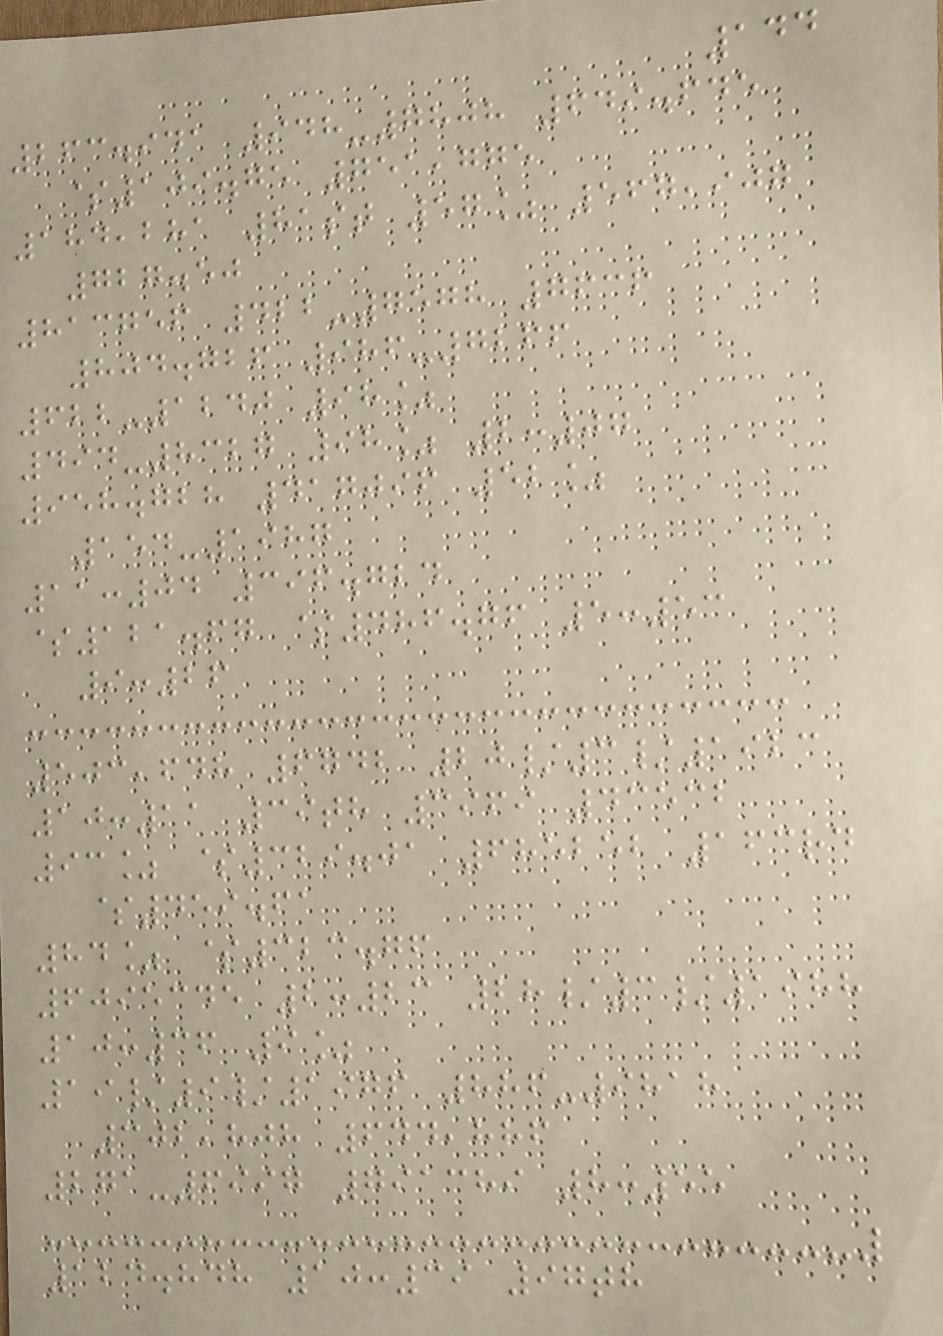144
263.941 948-7808 649.645
$109.75 751,775
184,281 81st 57% 567,907
727.50
813756 422-7578 7636
804.726 986-7266
622-1240 98%
494-8327 98% 2:07
958.728 417096 52%
154-1987
11:04 396.724
$121.67 $486.76 5:53
9:26
503,648 6742 20/3/1923
10:11 39th 3969 43532
93% $329.01 685252 163rd
$459.61
84% $323.76
6095345 2:23 28/3/1988
10:36 9%
19/9/1976 886-9818
302,808 644,886
271-6997 791389 8:55
124.848 10:39 97th
